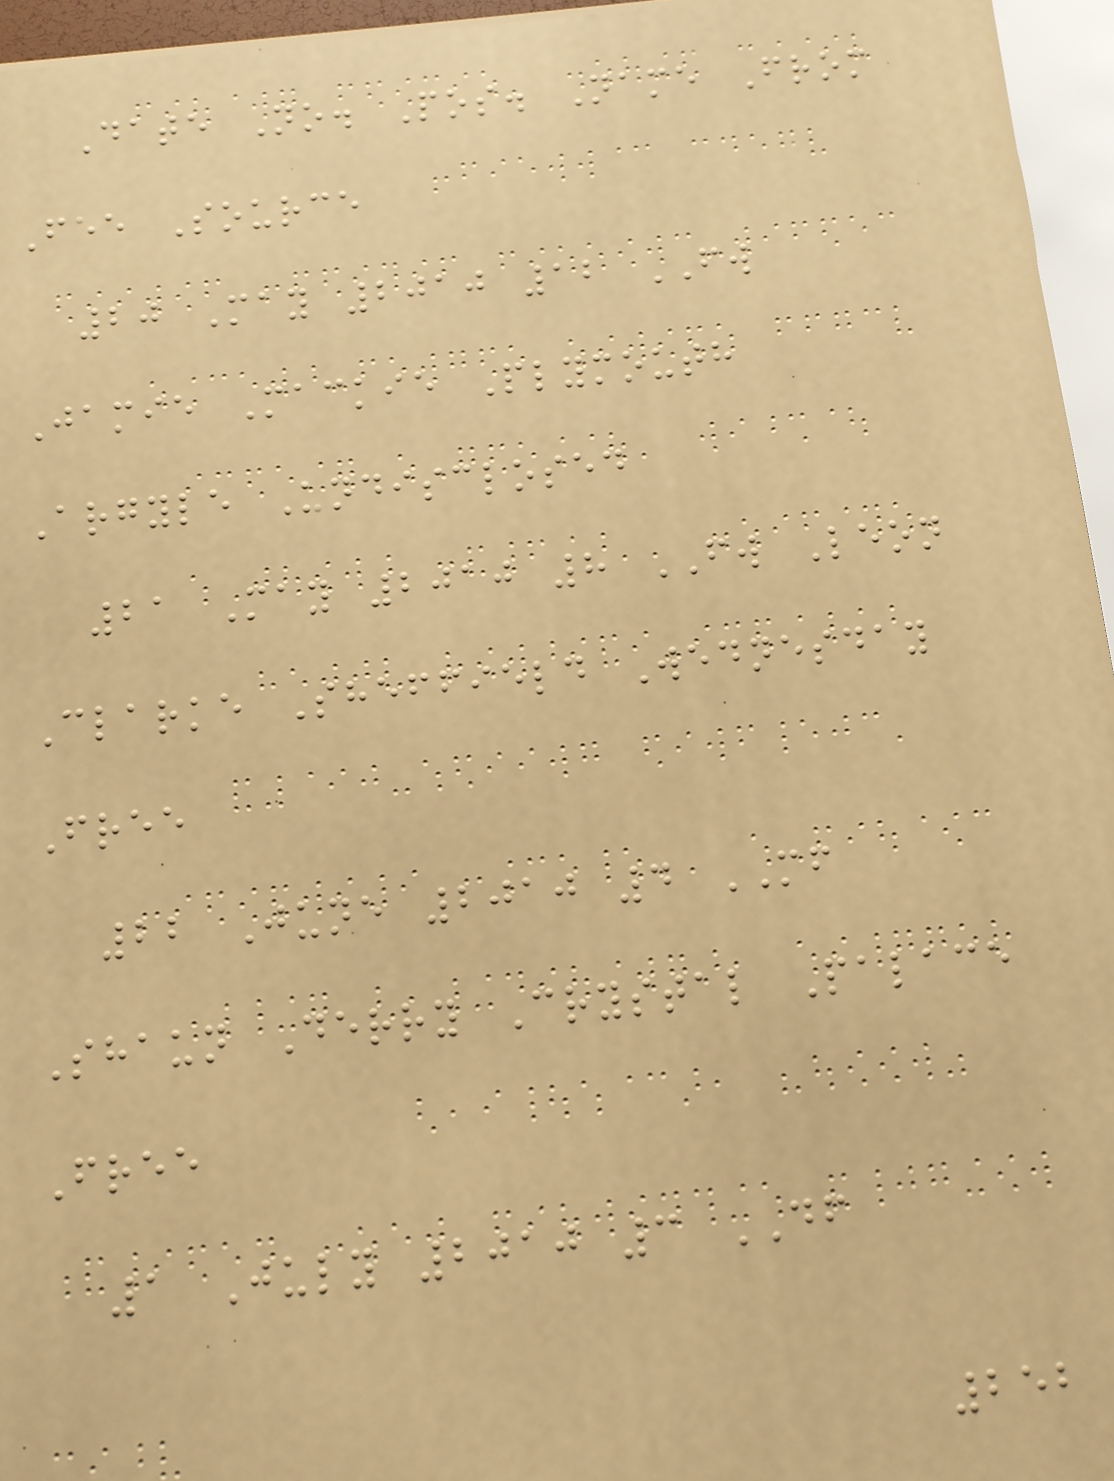Date No. Pos. Name From
Fee Source
20 May 2010 12 FW
Jamie Mackie Plymouth
Argyle Undisclosed
21 May 2010 8 FW Leon
Clarke Sheffield Wednesday
Free
22 June 2010 4 MF
Shaun Derry Crystal Palace
Free
1 July 2010 3 DF
252
